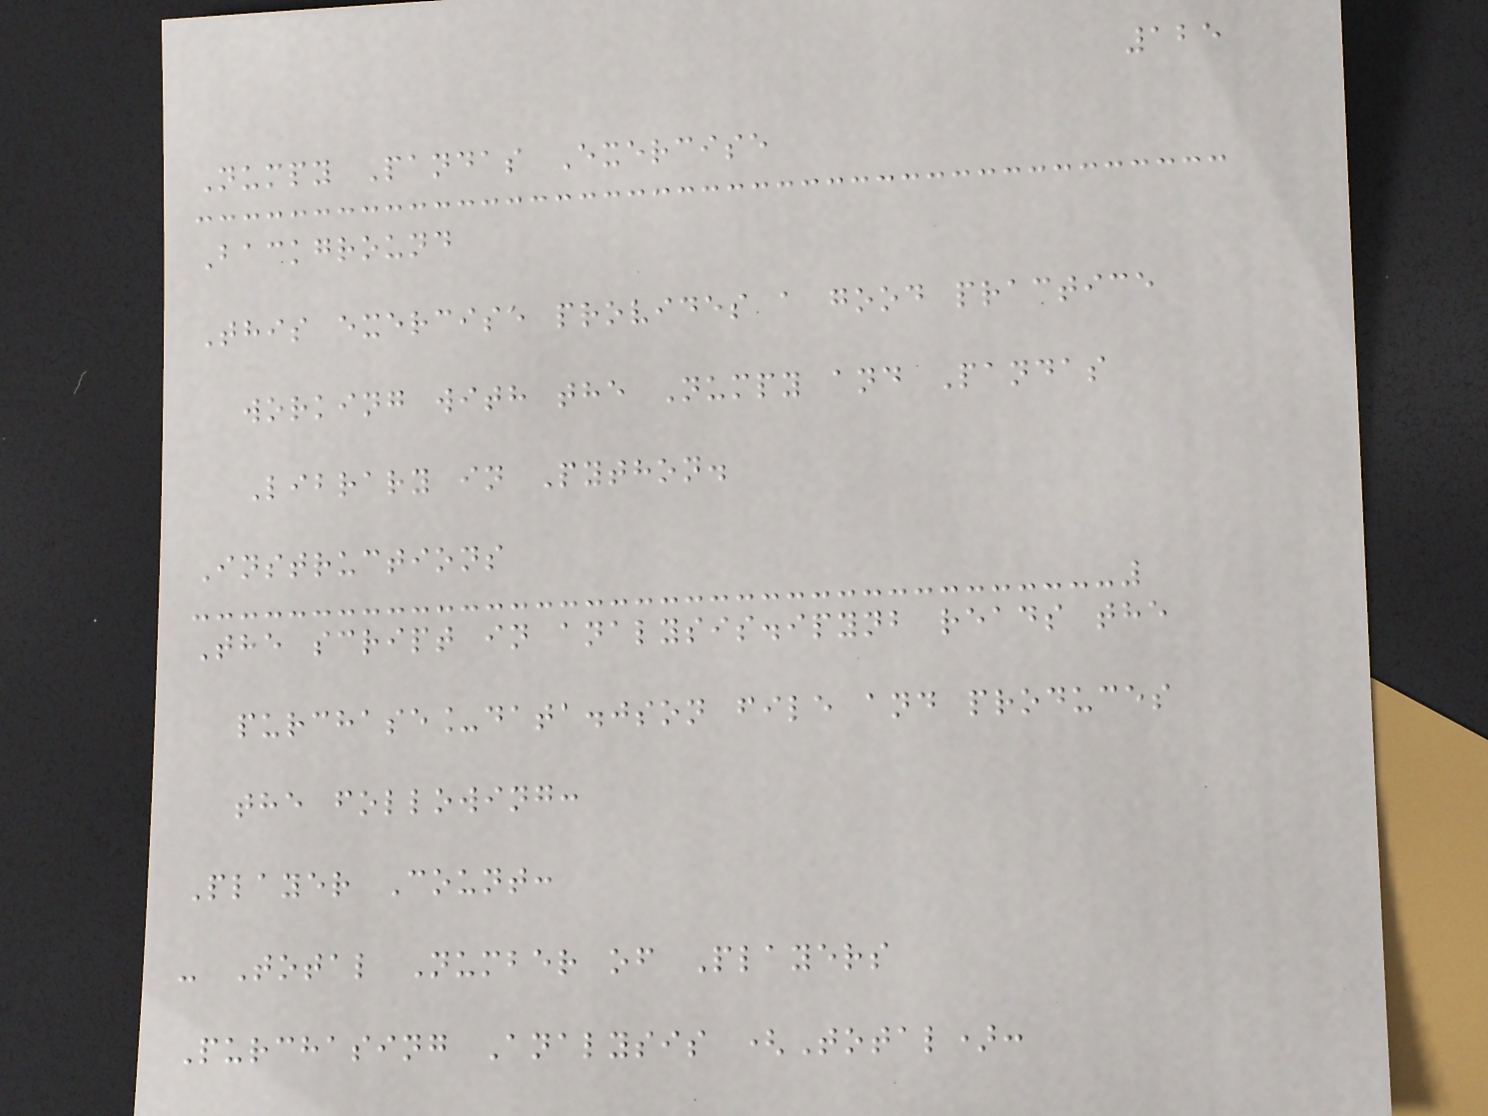125
Numpy Pandas Exercise
Background
This exercise provides a good practice
working with the Numpy and Pandas
Library in Python.
Instructions
The script in analysis.ipynb reads the
purchase_data.json file and produces
the following:
Player Count:
- Total Number of Players
Purchasing Analysis (Total):
